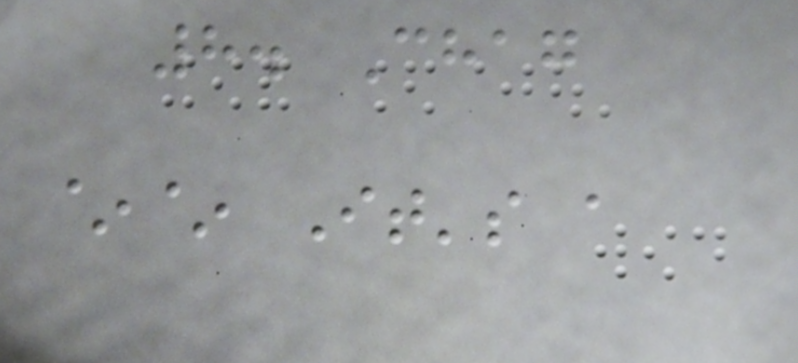8. Chag
~~ It's a
